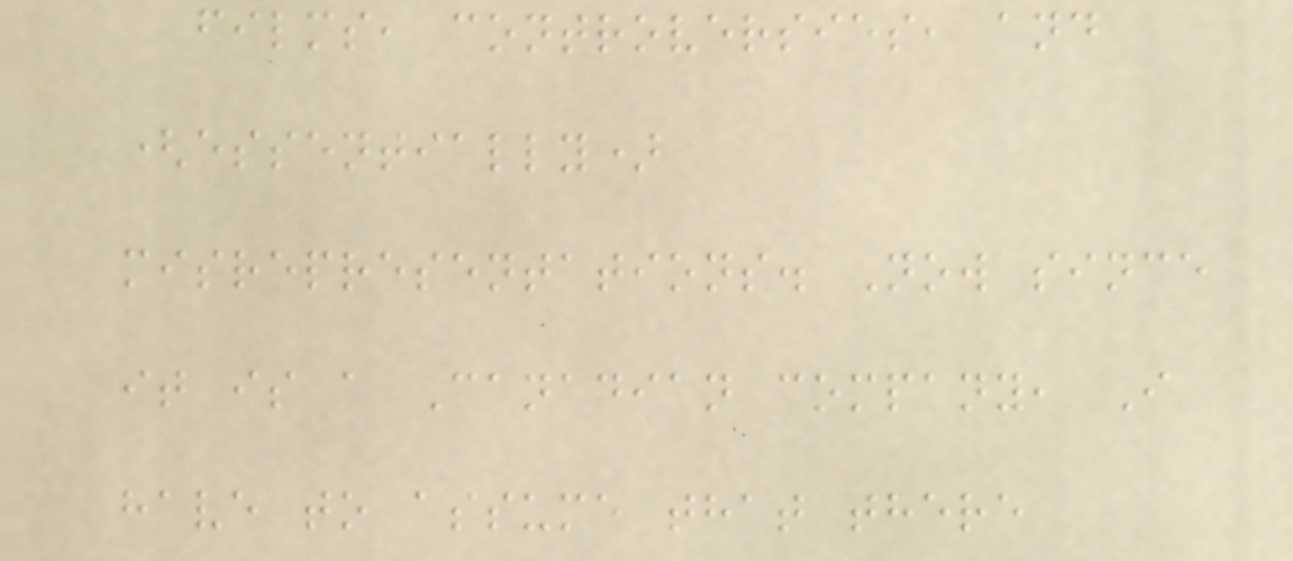films, controversies, and
(essentially)
misrepresentations. Now since
it is a Canadian company, I
have to assume that there
